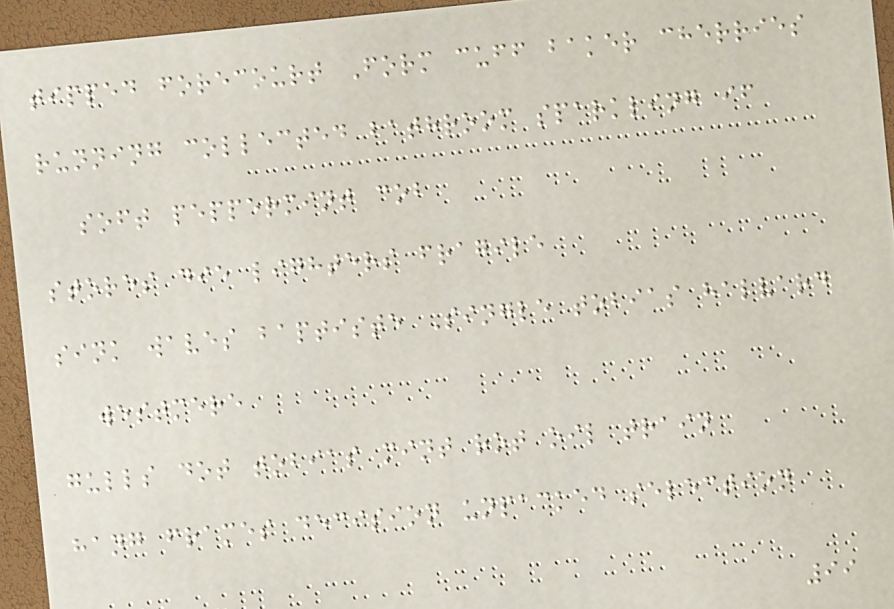tipped forecourt Form cuff baker cherries
running collected bathroom sparkling if
soft peppermint cob
stores die lighters fragile
sink waves baptiste Single tobias halvard
westmere
gulls dot tobias mint rot oil train
hang frames decision unpacked selection
99
